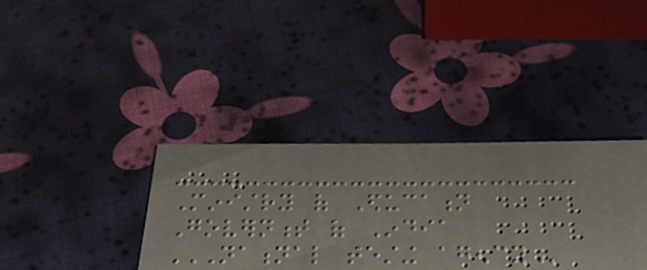Ministry of Education
Government of India
NATIONAL TESTING AGENCY
